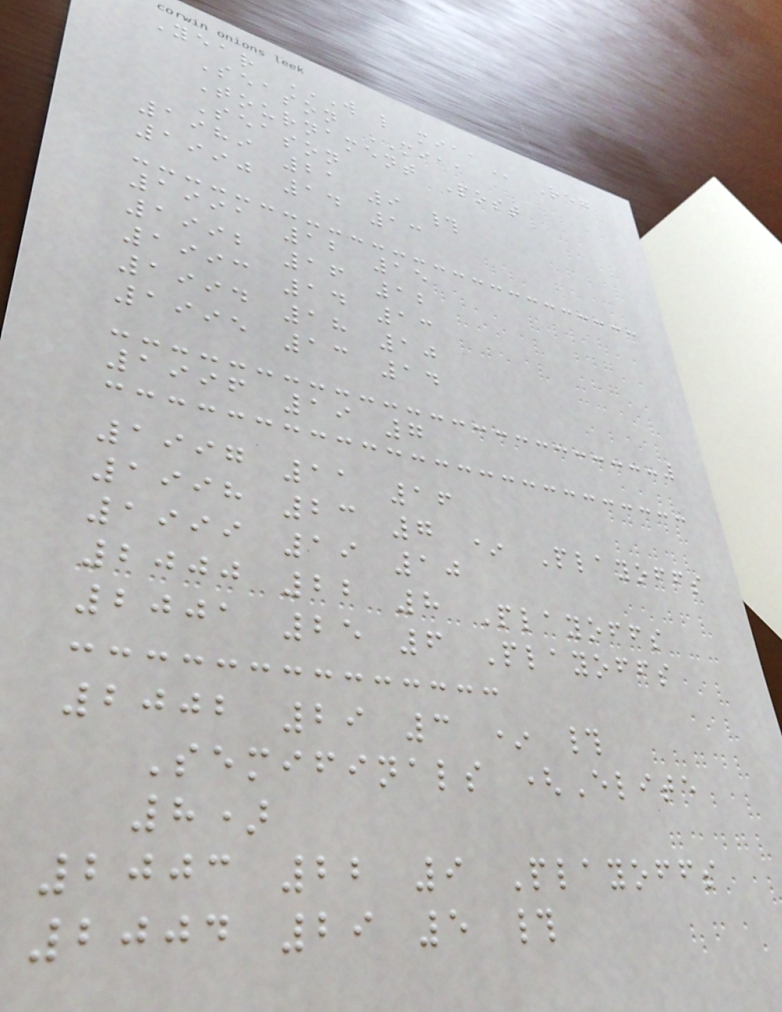Year W L MIAA Reg
Season MIAA
Tournament Post
Season
1989 21 9 #
1990 14 13
1991 12 15
1992 16 12
1993 14 13
1994 18 10
1995 13 14
1996 19 7
1997 11 16
1998 23 7 * Playoffs
1999 19 10
2000 22 8 Playoffs
2001 25 6 Playoffs
2002 29 3 * #
Semifinals (Elite
8)
2003 22 9 Playoffs
2004 29 5 #
